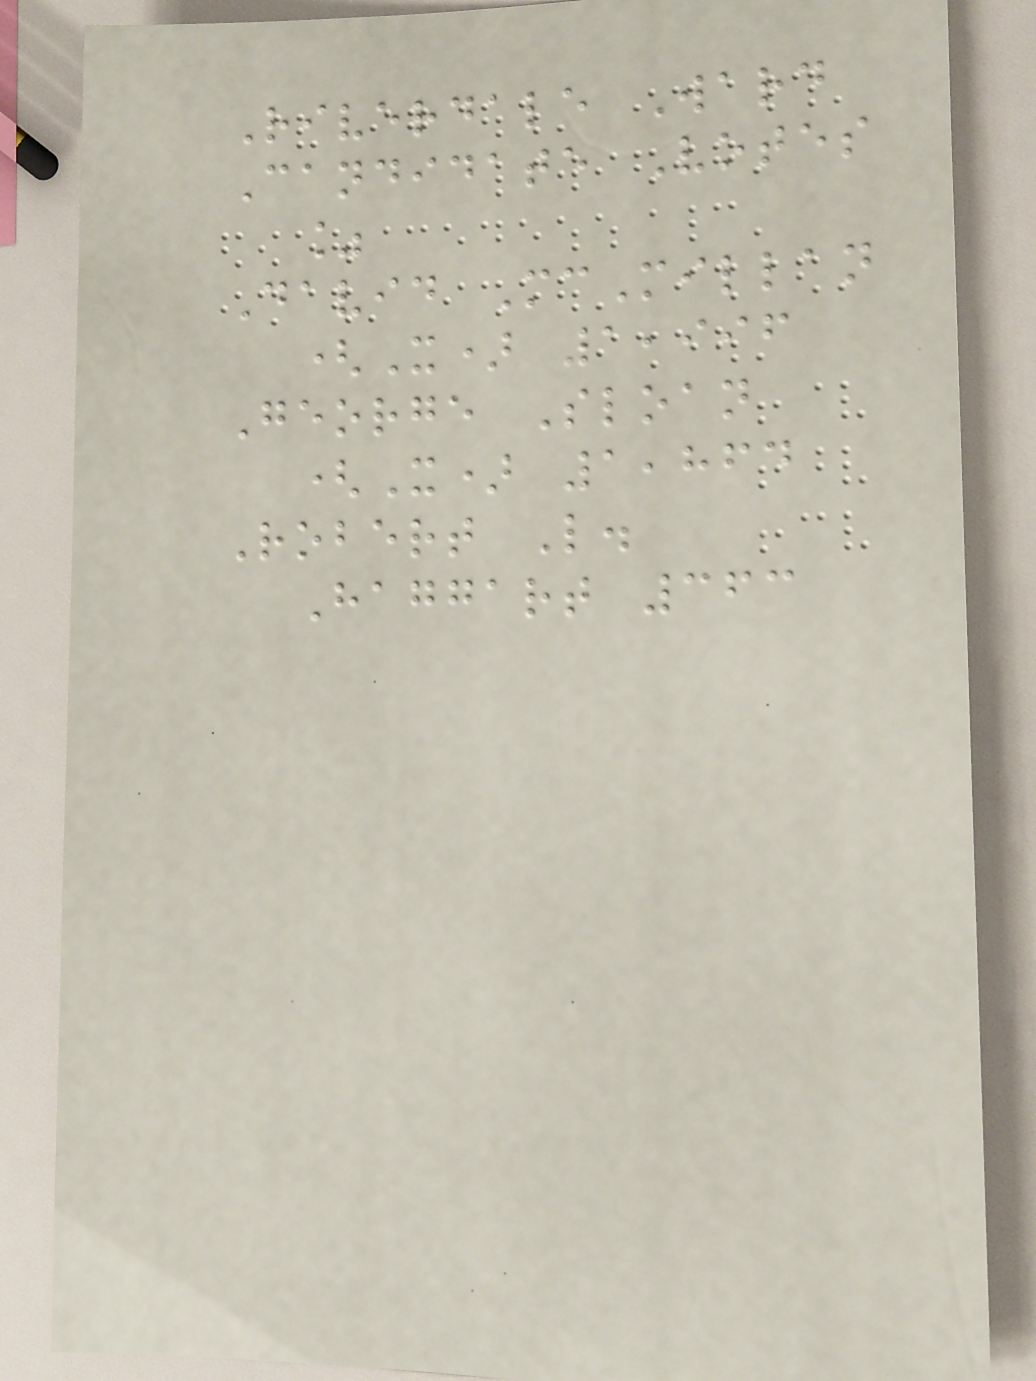Riverdale Ward
Candidate Votes
%
David McMillan
(X) 1,996
George Sloan
(X) 1,864
Robert L.
Haggart 363
